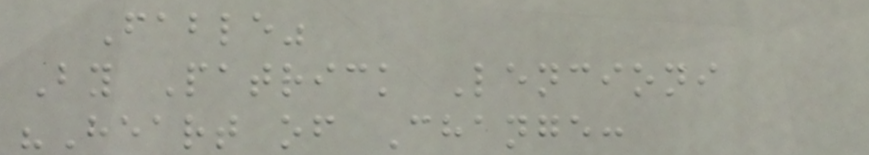Fable"
By Patrick Lencioni
"Heart of Change:
